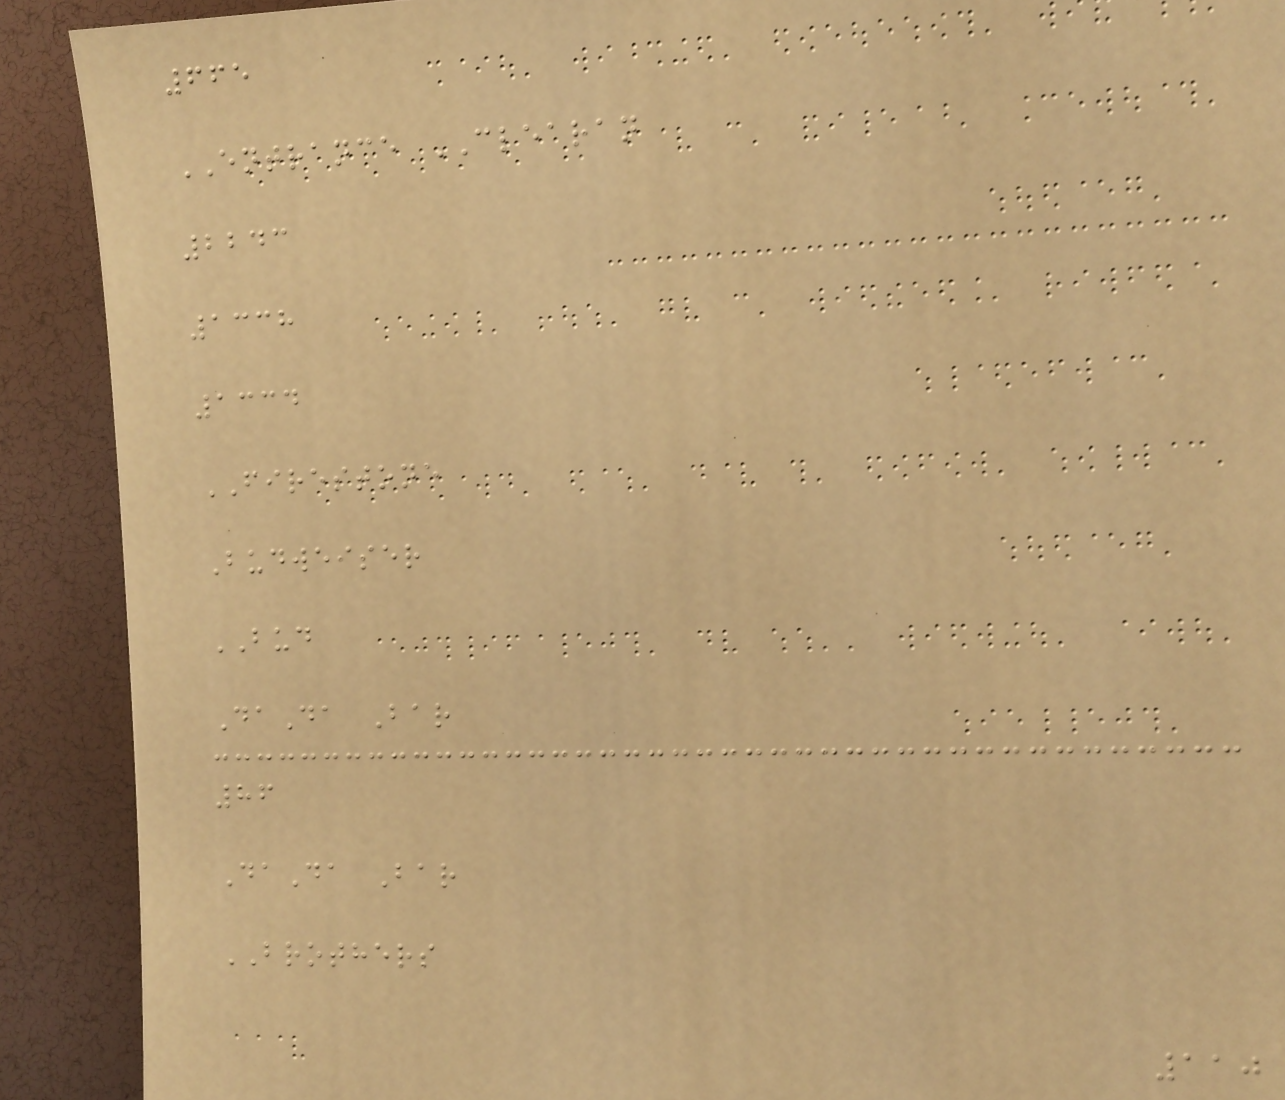665
ENTRANCE CLEARAN
2243
1338
1334
FIRESTONE
Budweiser
BUD
DaDa Bar
86
DaDa Bar
BROTHERS
110
